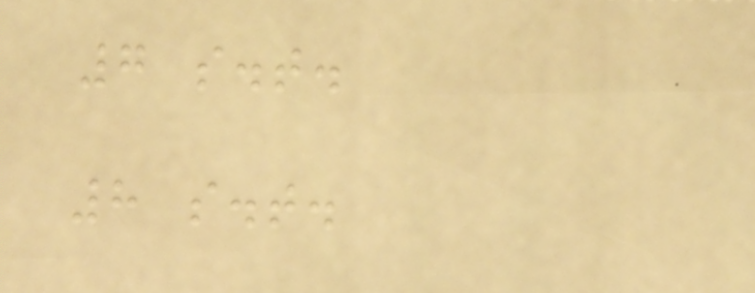7 s.t.
8 s.t.
